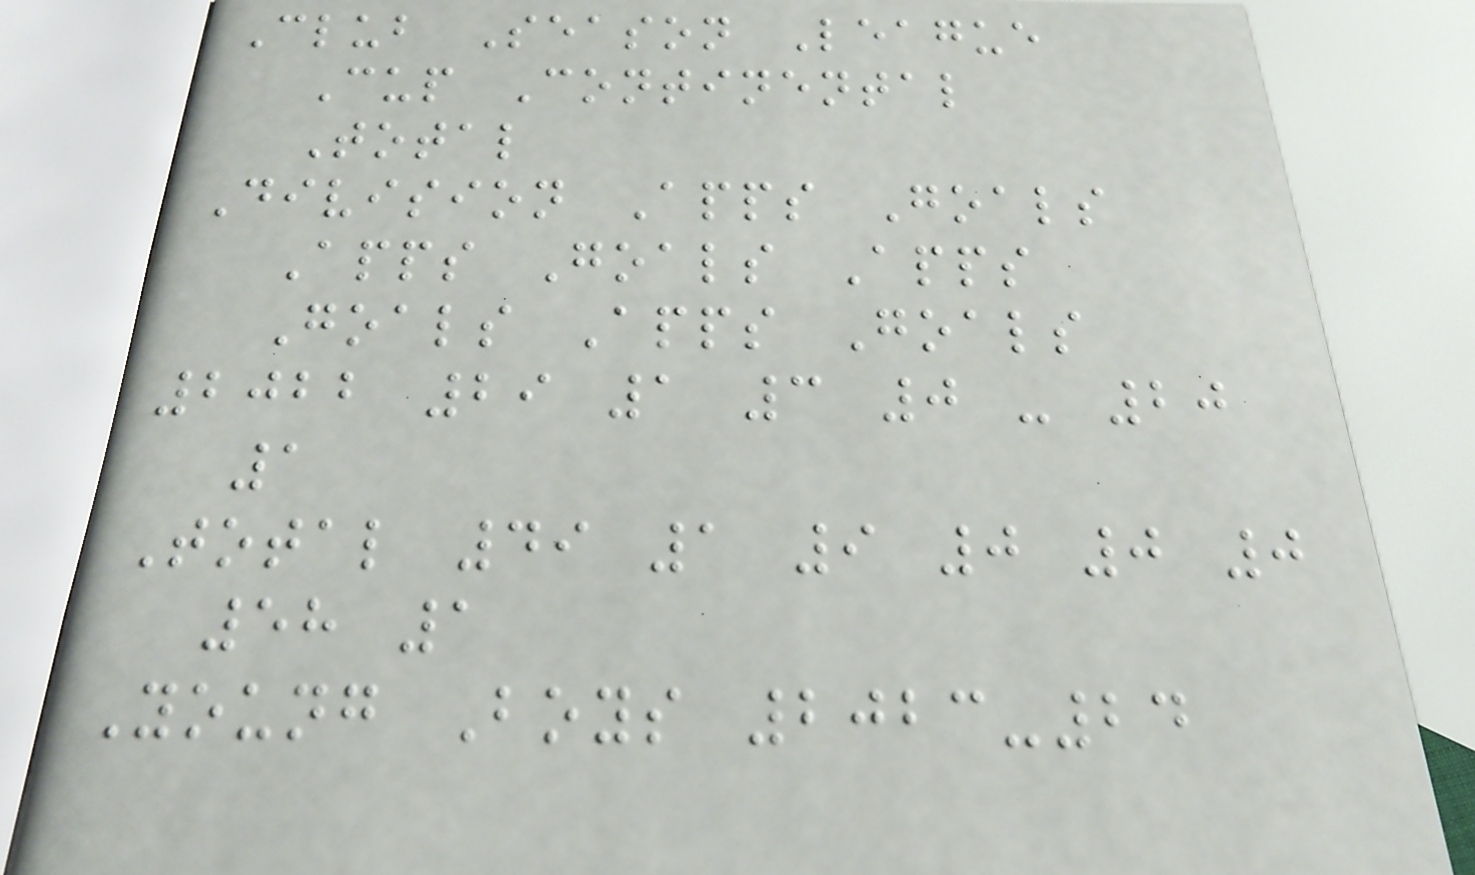Club Season League
Cup Continental
Total
Division Apps Goals
Apps Goals Apps
Goals Apps Goals
2022 29 1 3 0 - 20
1
Total 49 1 9 0 0 0
58 1
Young Boys 2023-24
